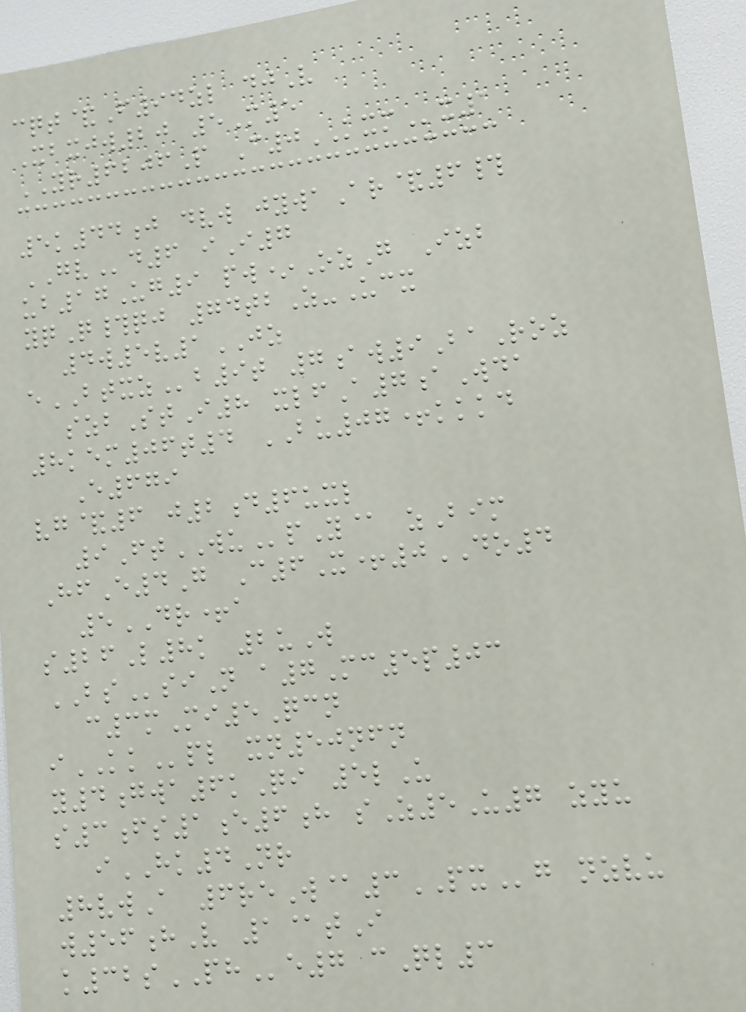cqt&F94zl djV
Xbxjw20 5M5
YR6206P C0KXMx1
5k44j dvw jywaAr&6#
GVd6 iI7
ub17Ug9 pw*OzG Izb
yqQ#qj 74tbZ-Ucx
4w5v1JZ
eBTXZb9t 7aw9BaRoz
szbStI8 xlfA7aWda
8kem06t4 BU07+kkkd
E679
vg&6 j2d6uxl
9FtWUpY@ zBim
HfE4G C6X+0DO4
5DR+a
s26L8k 2uW
BSsiN a7Mc5p03
c3mMi5Qcn
iKKpl xn50nfn
y4gwa6kQi 5lU
s3fs1e6h sZ5U7 zyu
iHK4Nr
8vwA 6reW@3PXg nzvu
w56hV 1@tI
k32sPHe7 cQl3
